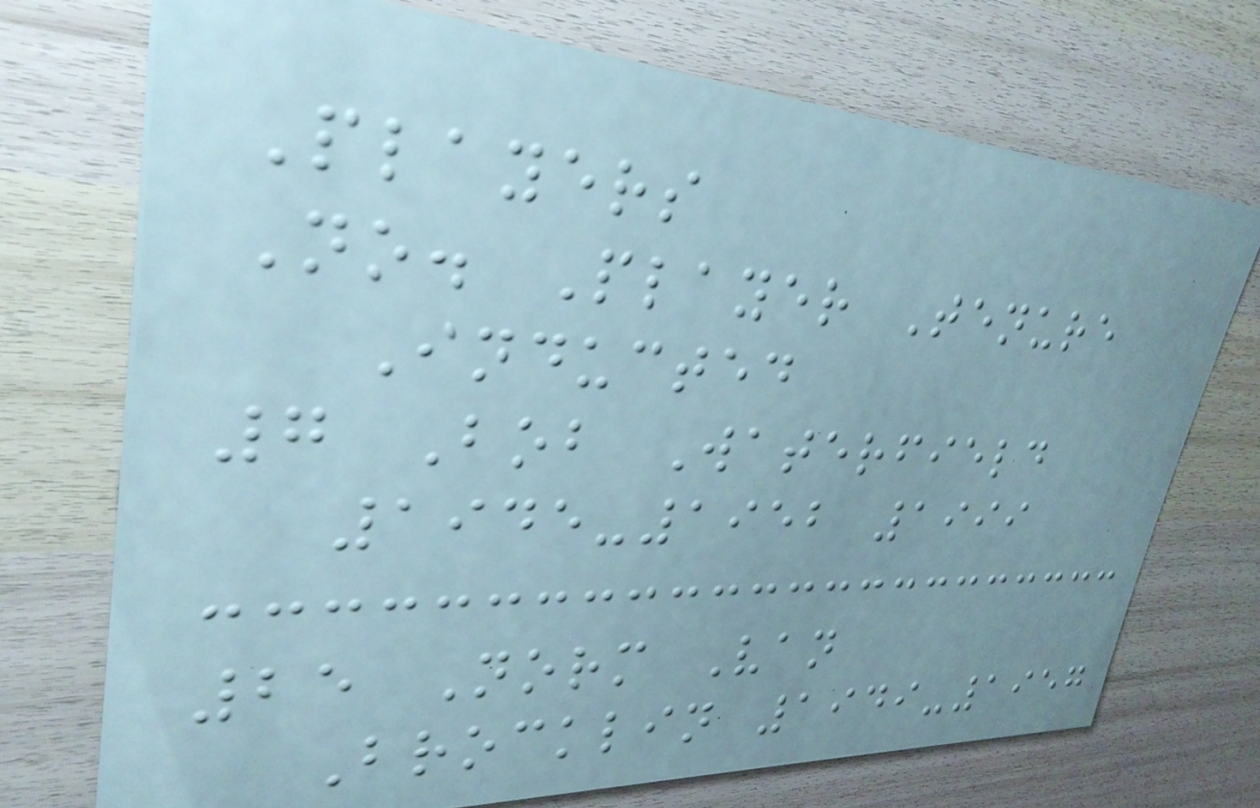Players
No. Player Tenure
Inducted
7 Bob Waterfield
1945-1952 1999
25 Norm Van
Brocklin 1949-1957
